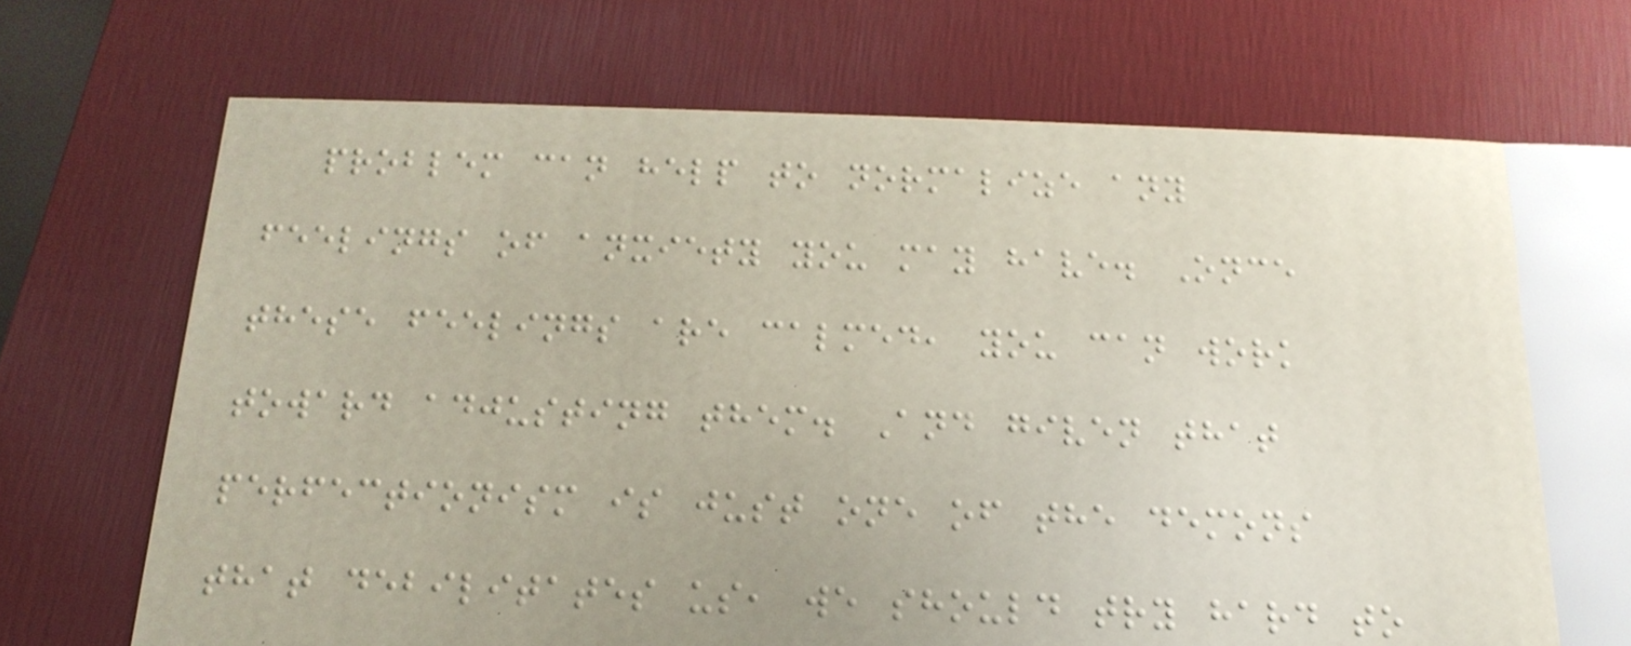problem can help to normalize any
feelings of anxiety you may have. Once
these feelings are calmed, you can work
toward adjusting them. And given that
perfectionism is just one of the demons
that debilitates us, we should try hard to
